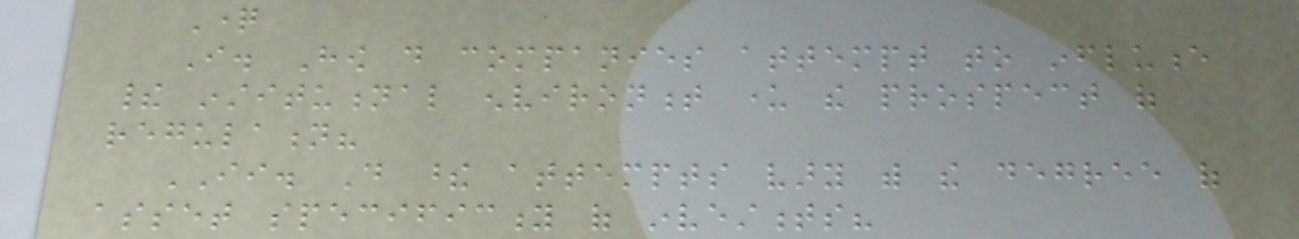Question
I. How do companies attempt to influence
their institutional environment under the prospect of
regulation?
II. Do these attempts vary with the degree of
asset specificity of investments?
